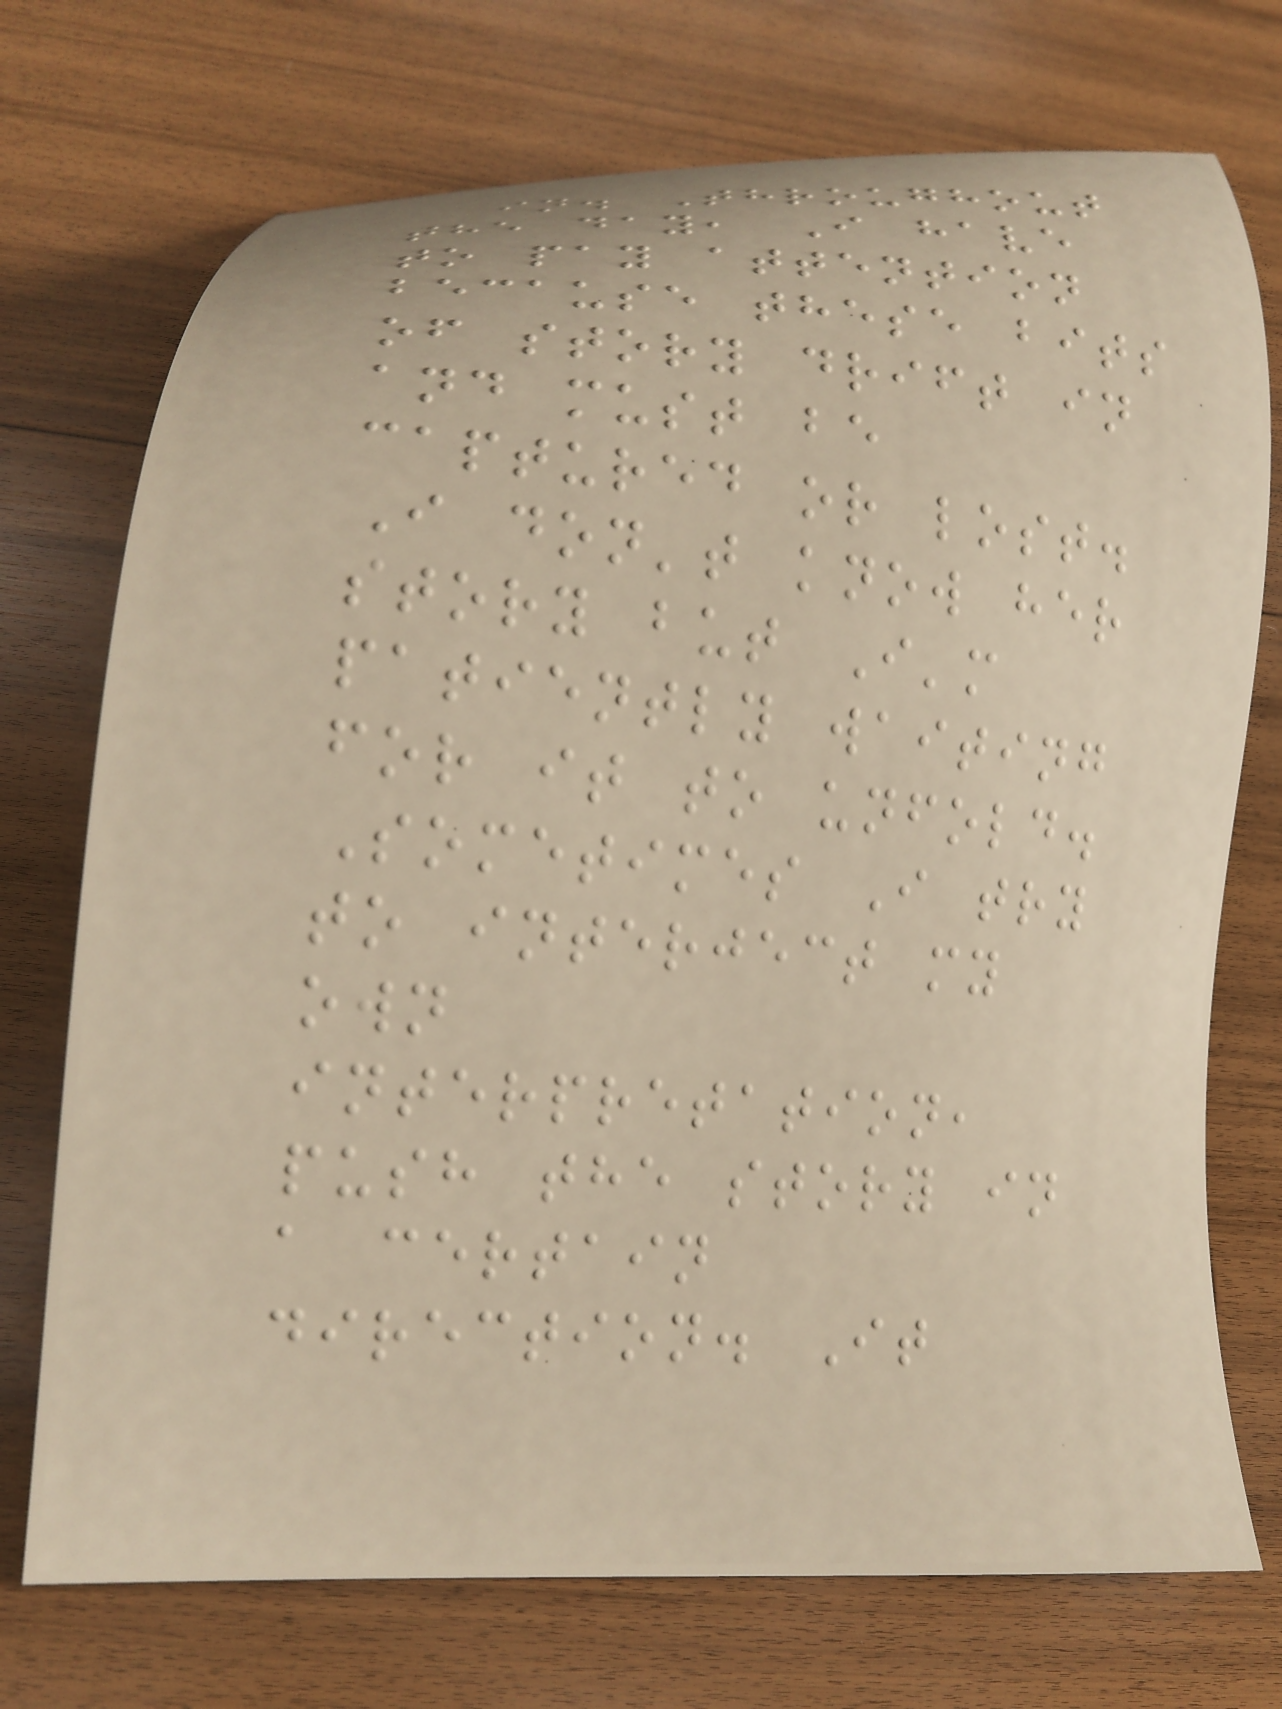in. Throughout
the day, I have
to pay attention
because these bits
of story drift in
and must be
captured or lost.
I don't know her
story but I'm
patiently waiting
for it to unfold.
Sometimes I try
to interject my
own
interpretation,
push the story in
a certain
direction. It
